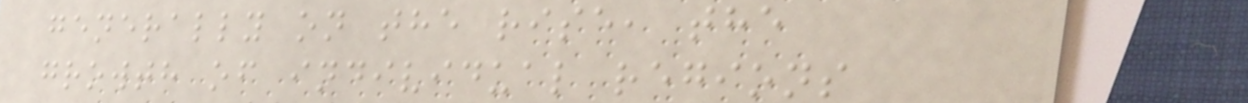generally on the rise, the
growth of individual regions
